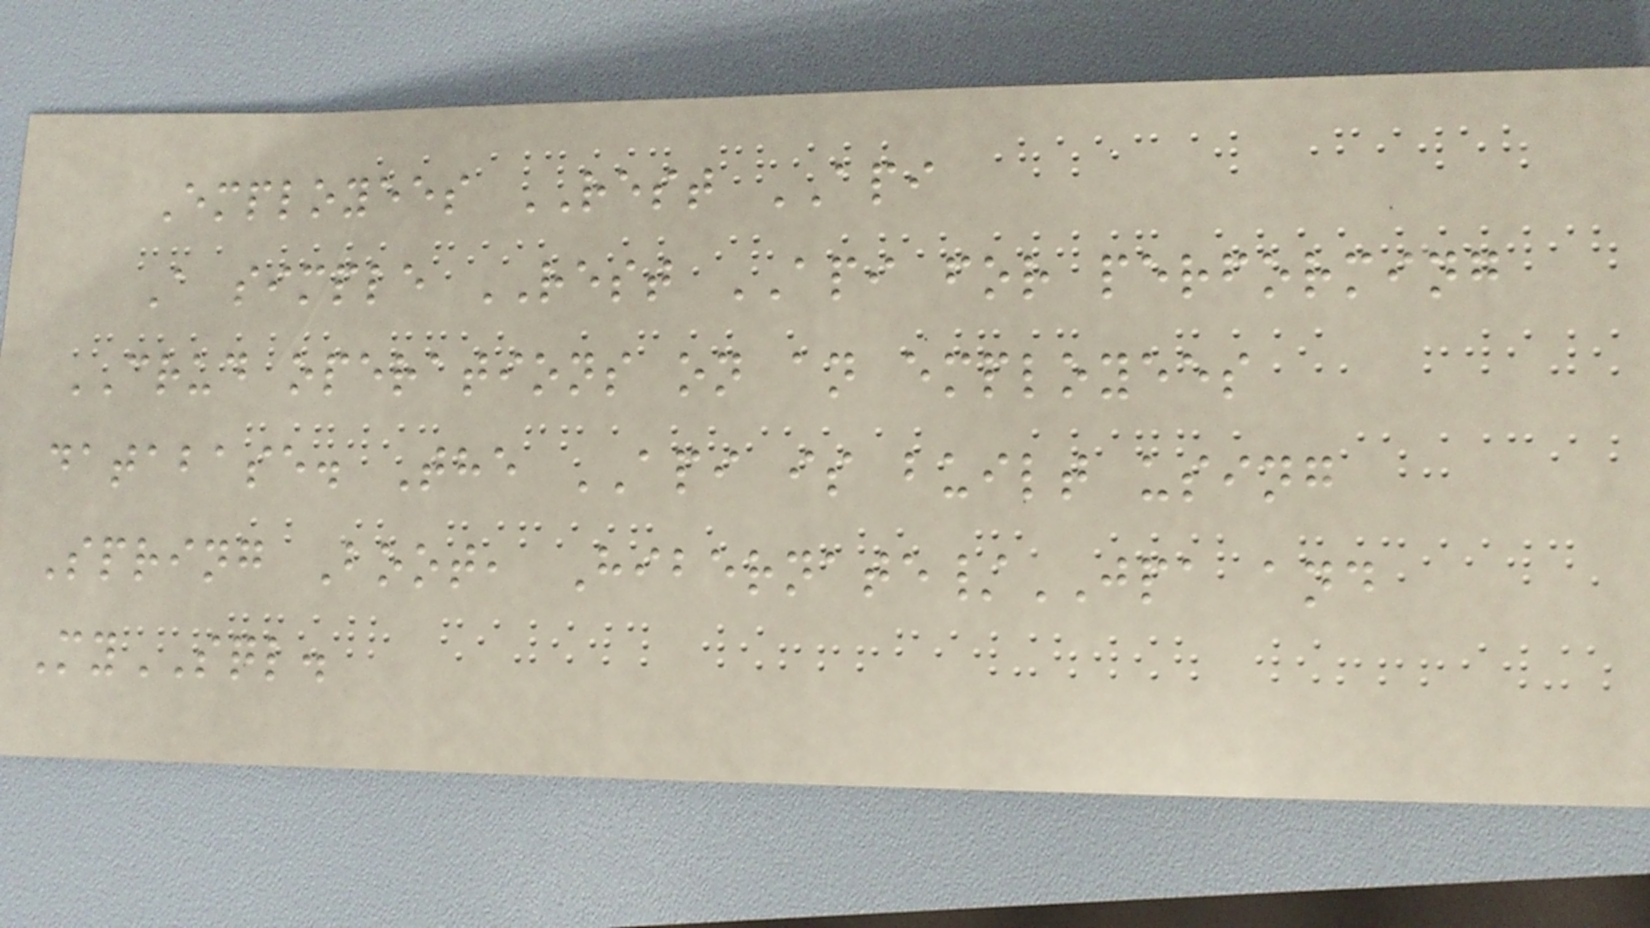Employees REST API
A simple REST API for performing
CRUD operations on an employees
database. The API is built using
Spring Boot, Hibernate/JPA and
MySQL.
